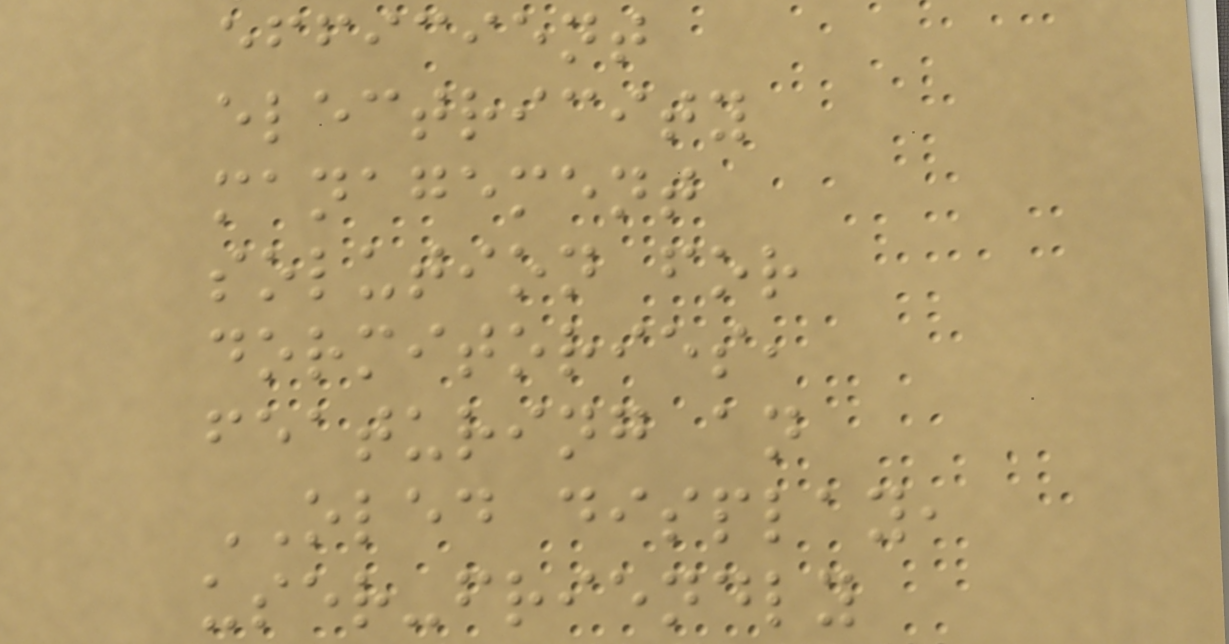efficient
electricity
management
solution for
dormitories,
featuring an
OLED display,
user-friendly
